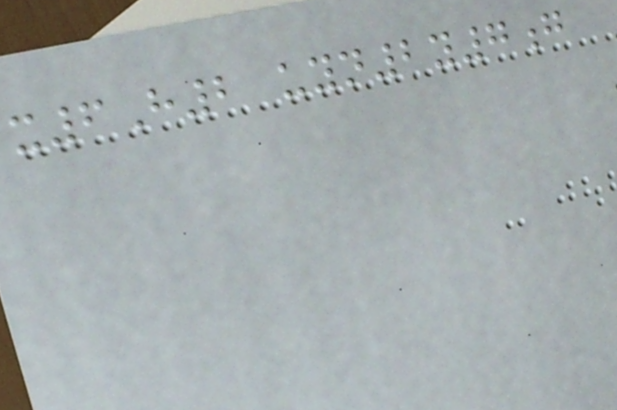x6H2 uyn2y7g
